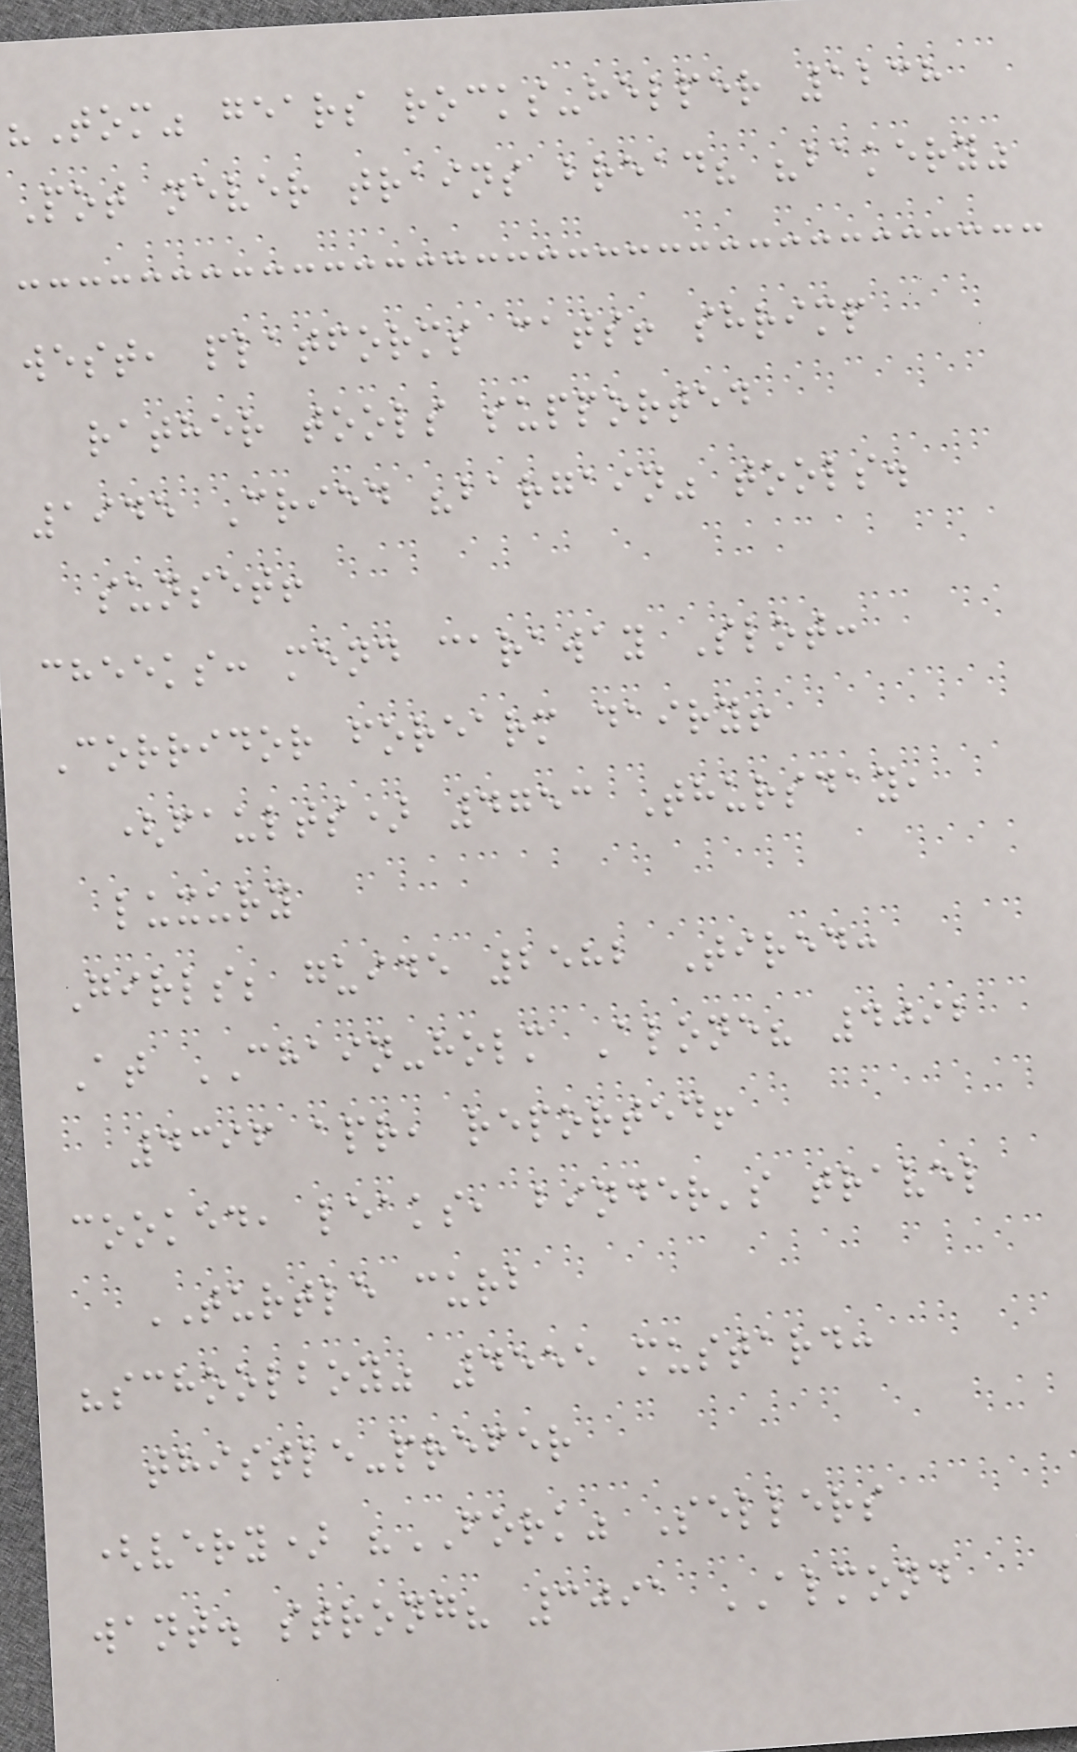"Tom" gears rocks-helper 1238
Pot never trains bread? "bakery"
west, platforms cats! shrimp
rather tools supported
1945 Cried "bargain" tools.
sunset!
cheeks: mend caraway Slot:
Corridor forearm dairy!
(faults) 4753 Thursday,
luxury
Girls; guide 2582 Tired:
At CHAIN-holm Alone? 4092
4396 apr, reported!
cooked, leaks, binder's travel
TURTLE curb
"schoolboy" 4555 mustard:
thistle-prefer
(very) "FORK" Sellers
want. strong? 3091 ALMOND
